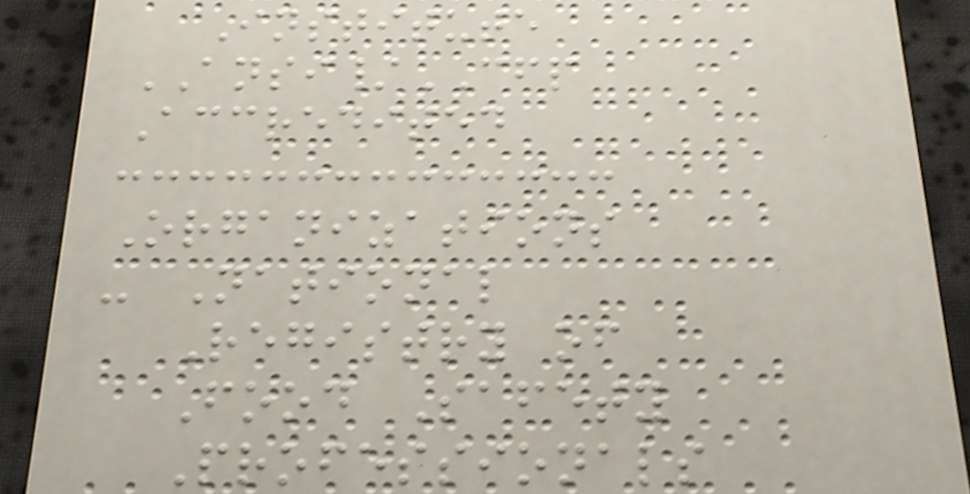Institute
ANSI/CFP
Accredited
Organizations
- National
Registry of
Food Safety
Professionals
